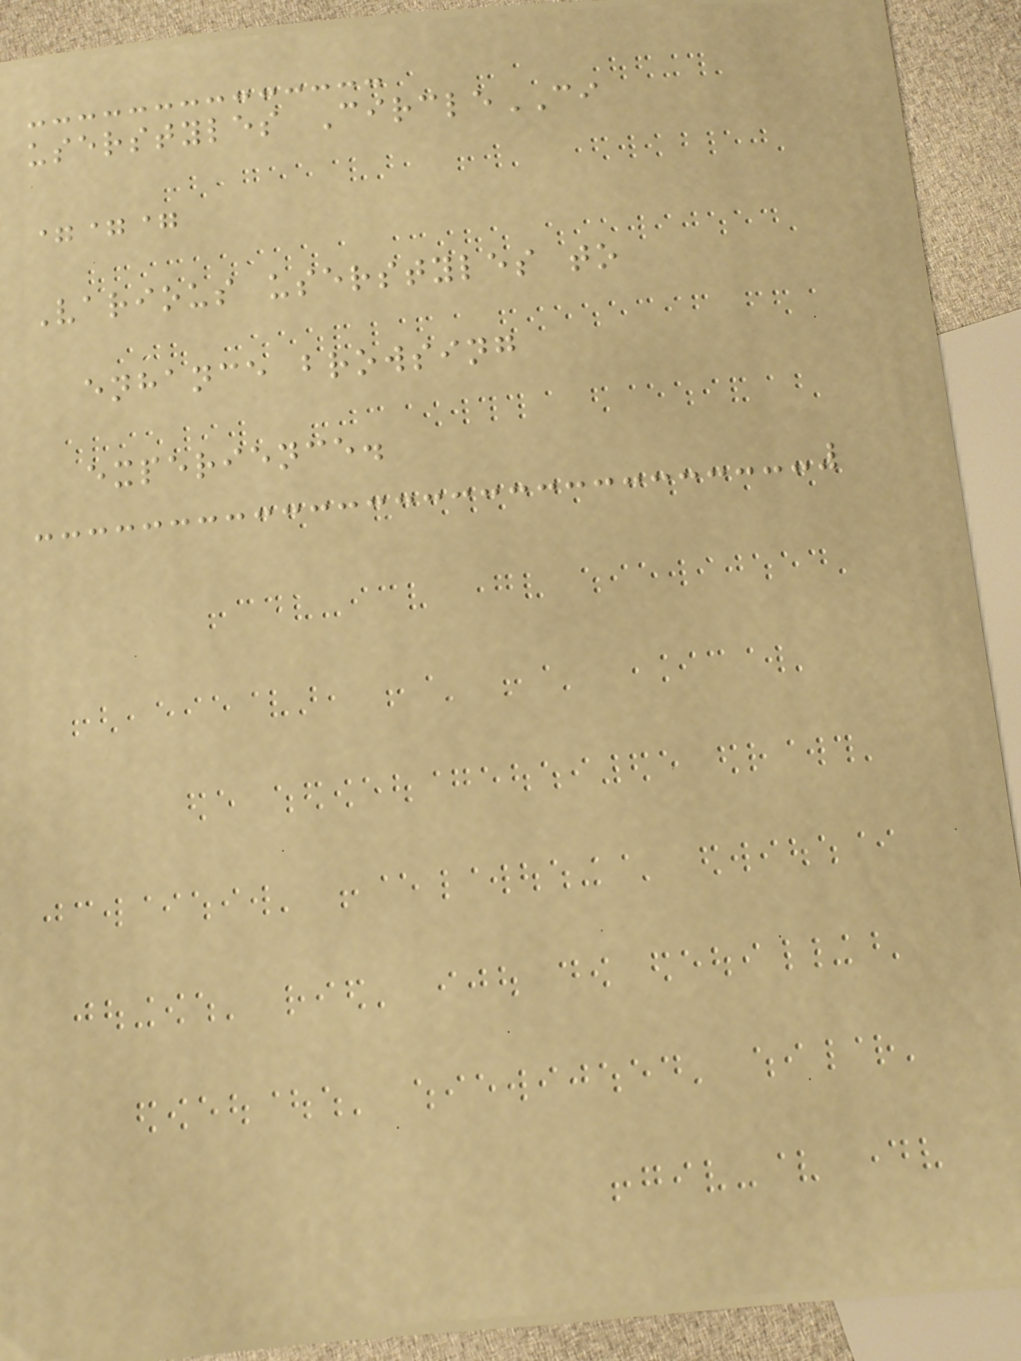userstyles CircleCI
===
Various userstyles to
enhance browsing
experience.
